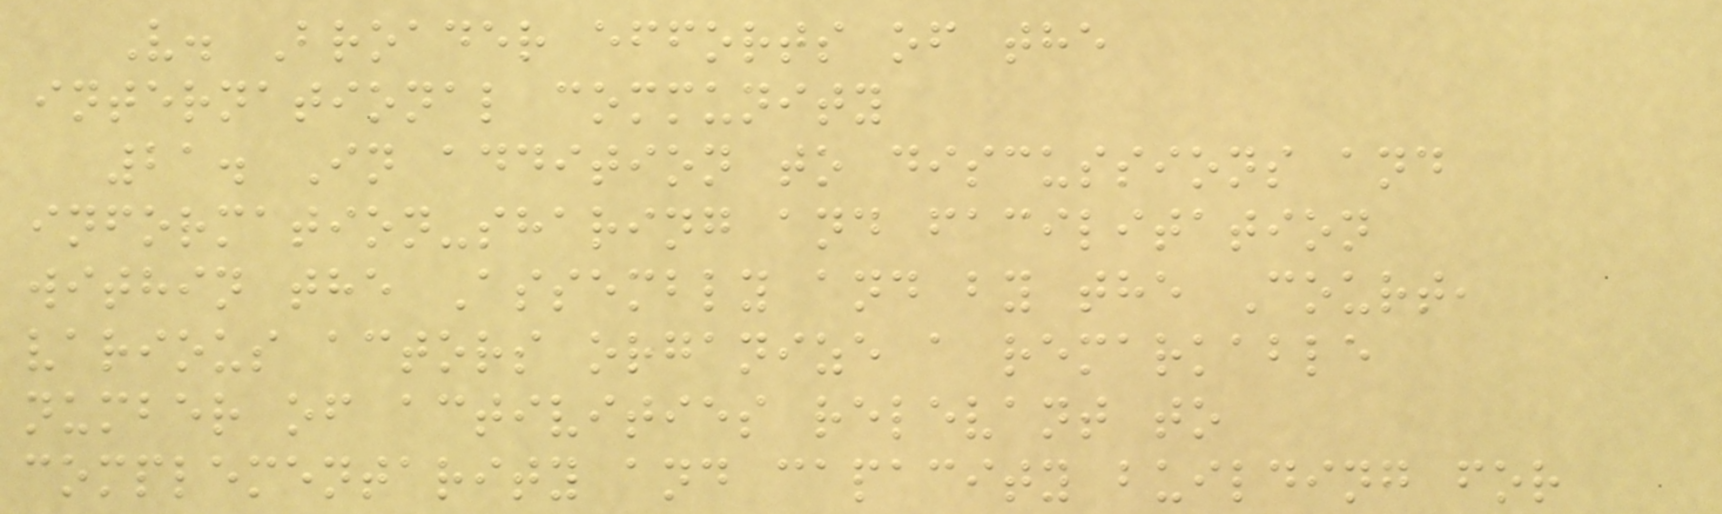V. Broader efforts of the
international community
21. In addition to discussions and
information-sharing and facilitation
within the Assembly and by the Court,
various actors organize a remarkable
number of activities relevant to
complementarity and capacity building for
